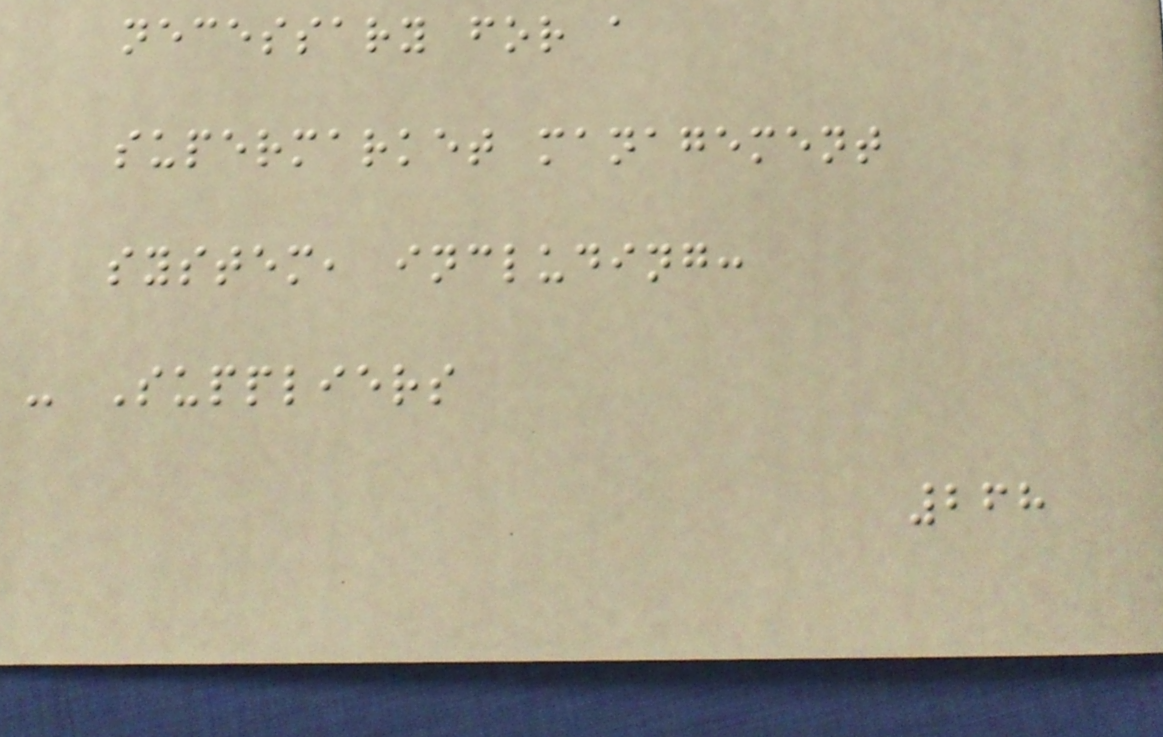necessary for a
supermarket management
system, including:
- Suppliers
268
